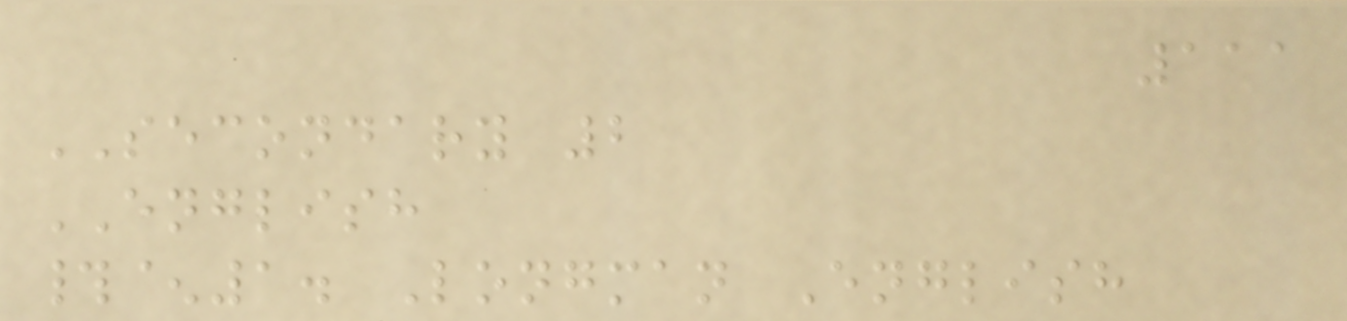111
SECONDARY 2
ENGLISH
#^1. Longman English
